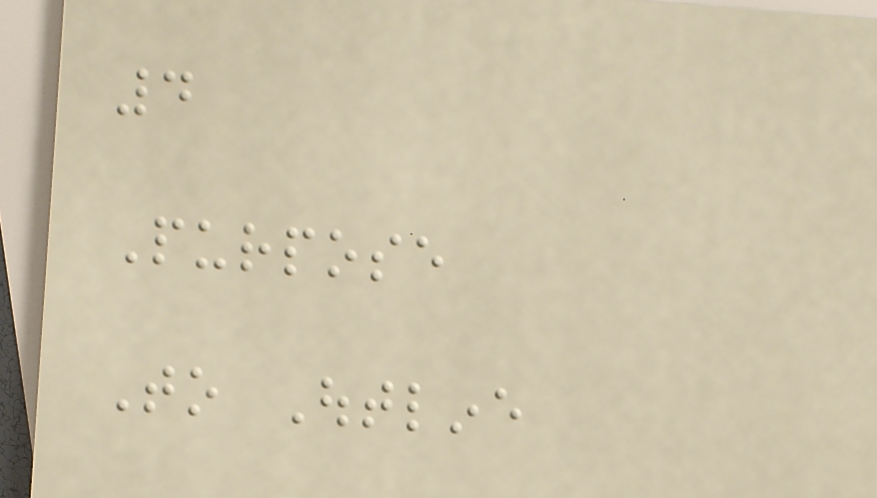4
Purpose
To Outline
